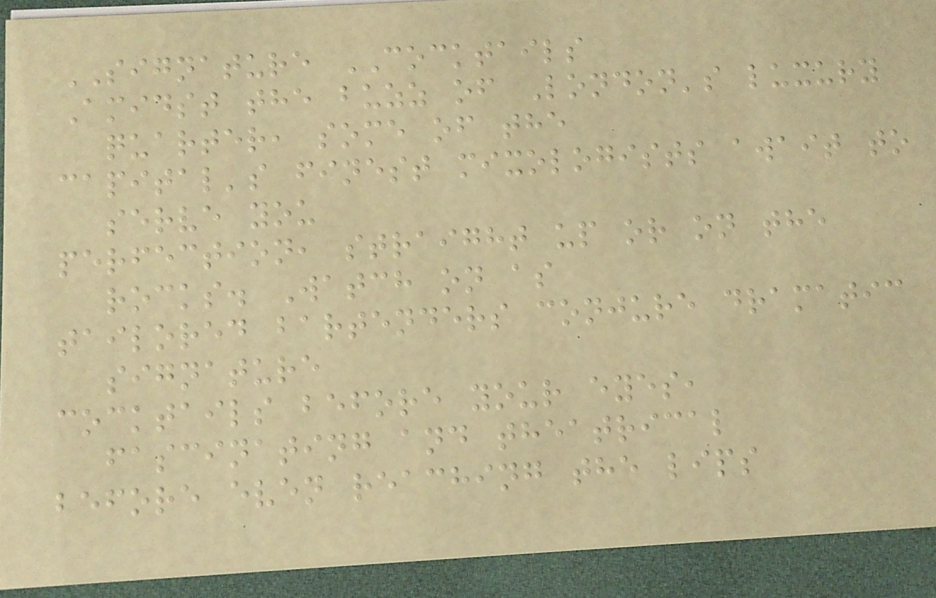SIGNATURE COCKTAILS
Amidst the buzz of London's luxury
quarter, some of the
capital's finest mixologists await to
serve you
perfection, straight up or on the
rocks. Watch on as
tailored bartenders conjure dramatic
signature
cocktails before your eyes,
fascinating and theatrical
before even reaching the lips
